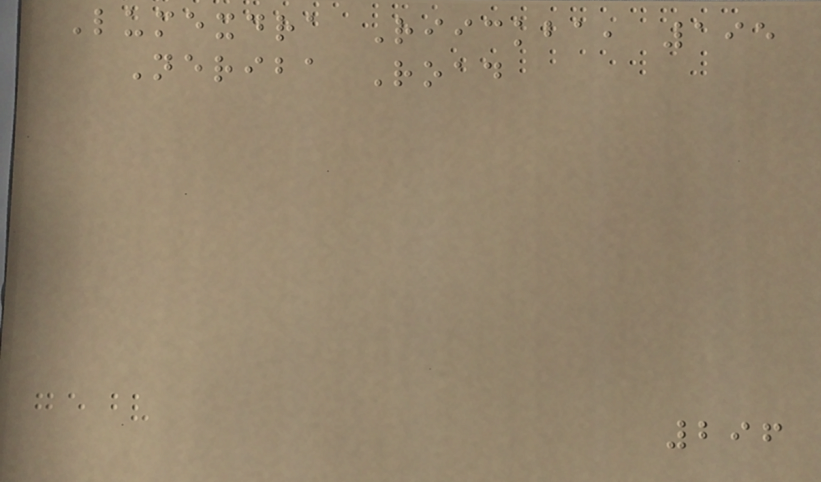Lumexdra Riickba, 195
Neriba Road
296
